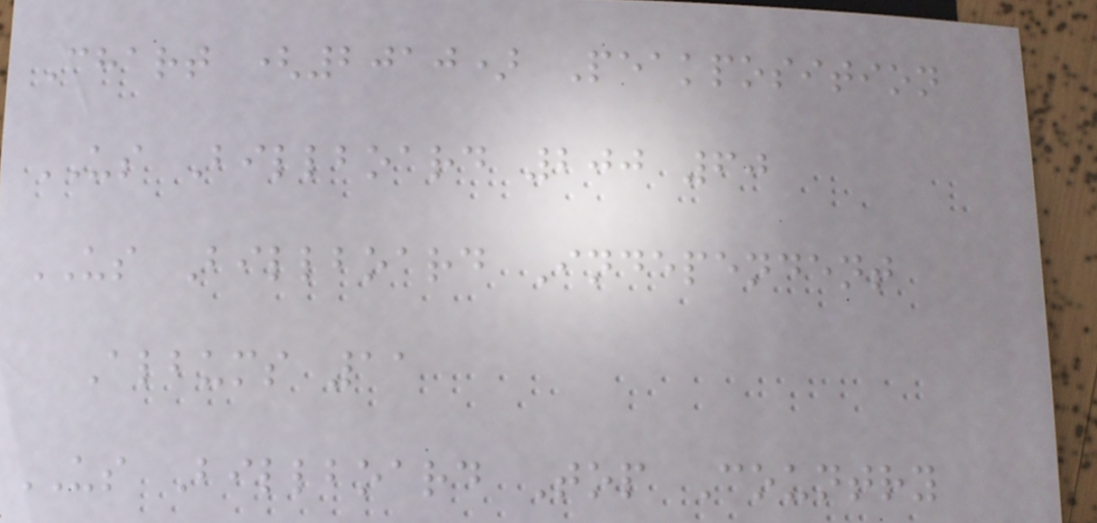Chart (2010) Peakposition
US Billboard 200 60
US Billboard Independent
Albums 11
US Billboard Top Country
